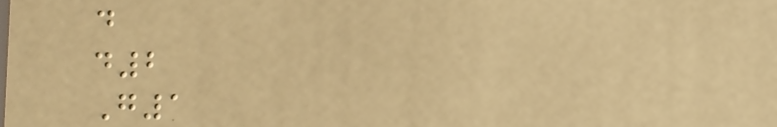d
d2
G1
